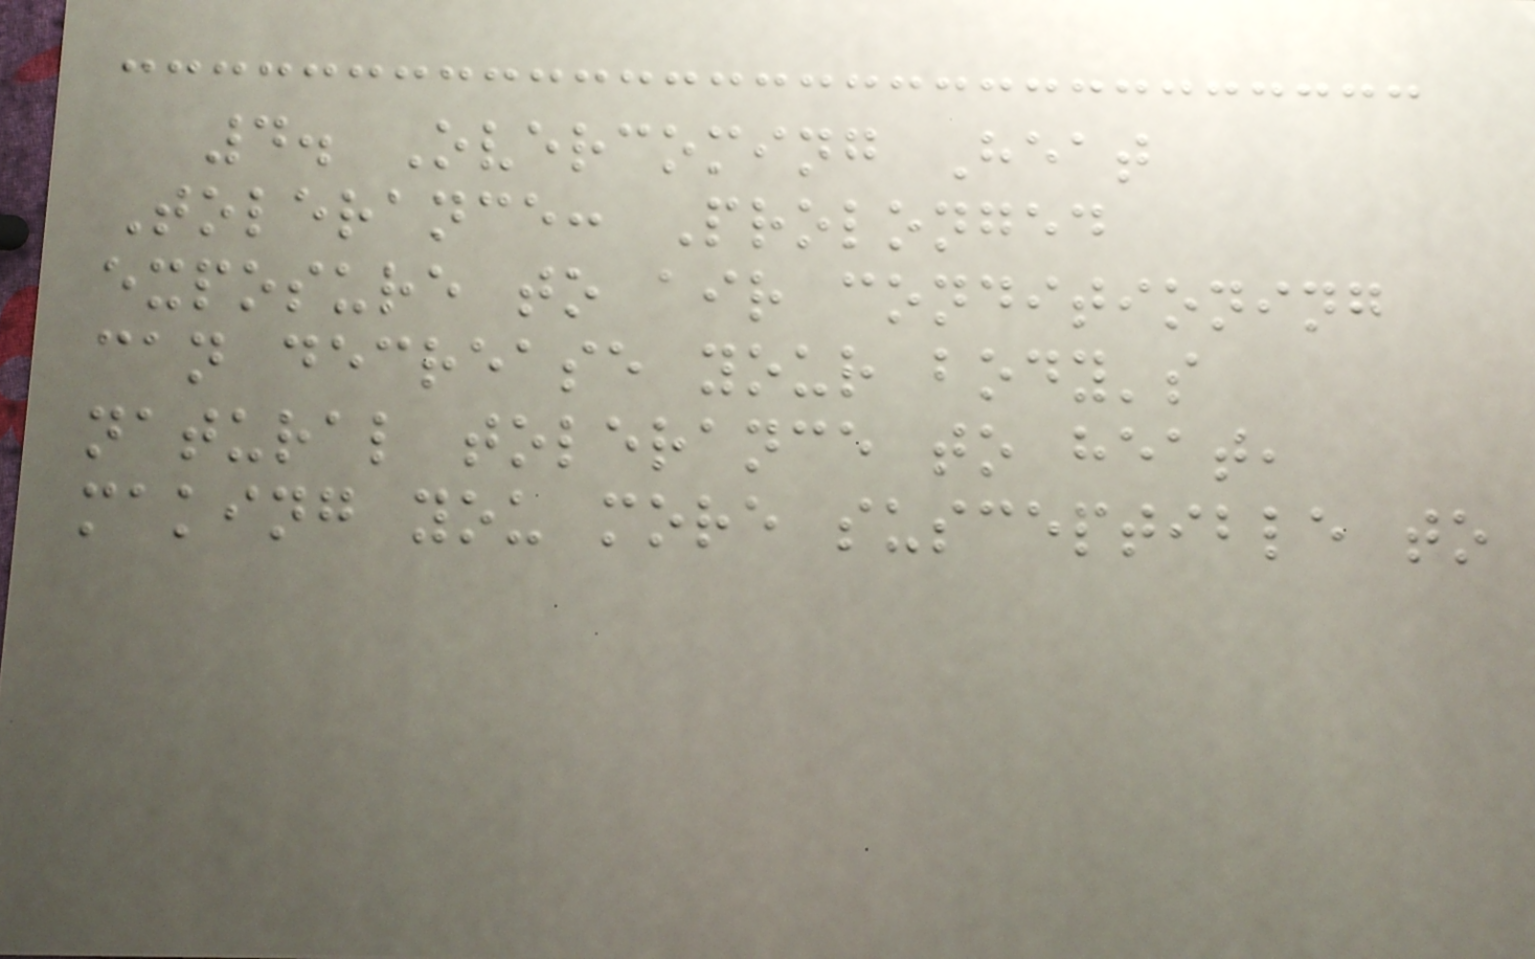4. Overcoming Heat
Tolerance: Prolonged
exposure to air conditioning
can decrease your body's
natural tolerance to heat,
making you more susceptible to
